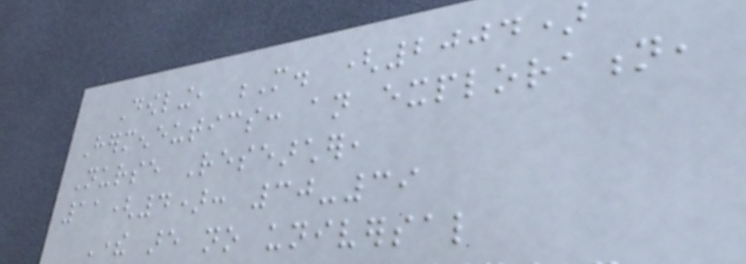Dowling, M. (2004)
Hermeneutics: an exploration,
Nurse Researcher,
11(4): 30-39
There are no universal
